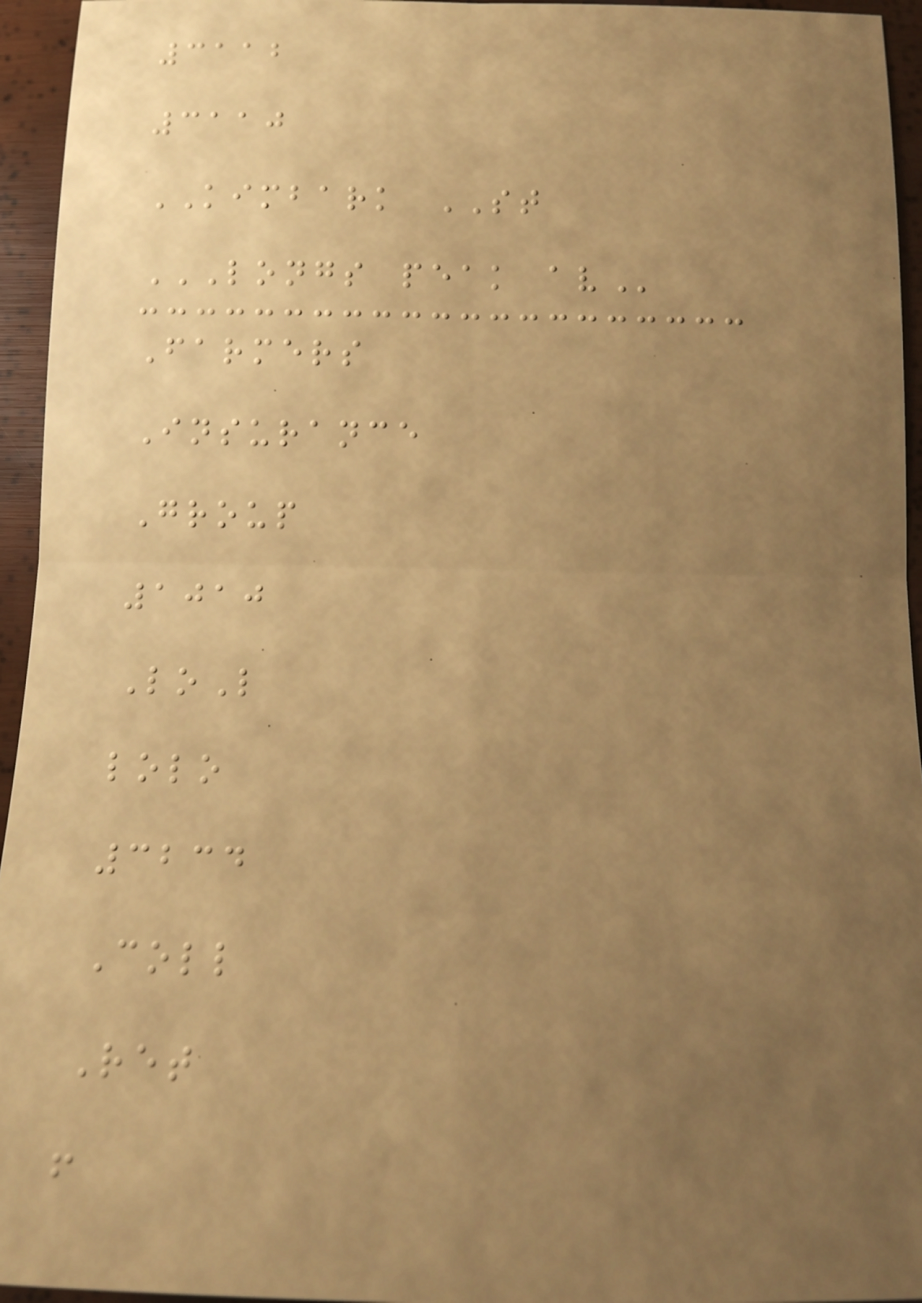3112
3110
KIMBARK ST
LONGS PEAK AV
Farmers
Insurance
Group
1010
LoL
lolo
3234
Coll
Ret
f
